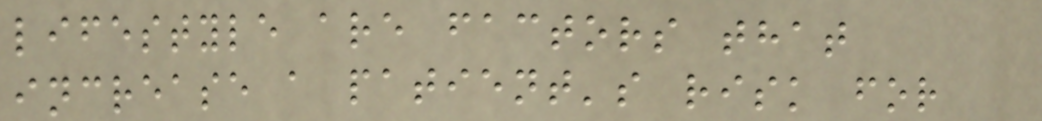lifestyle are factors that
increase a patient's risk for
